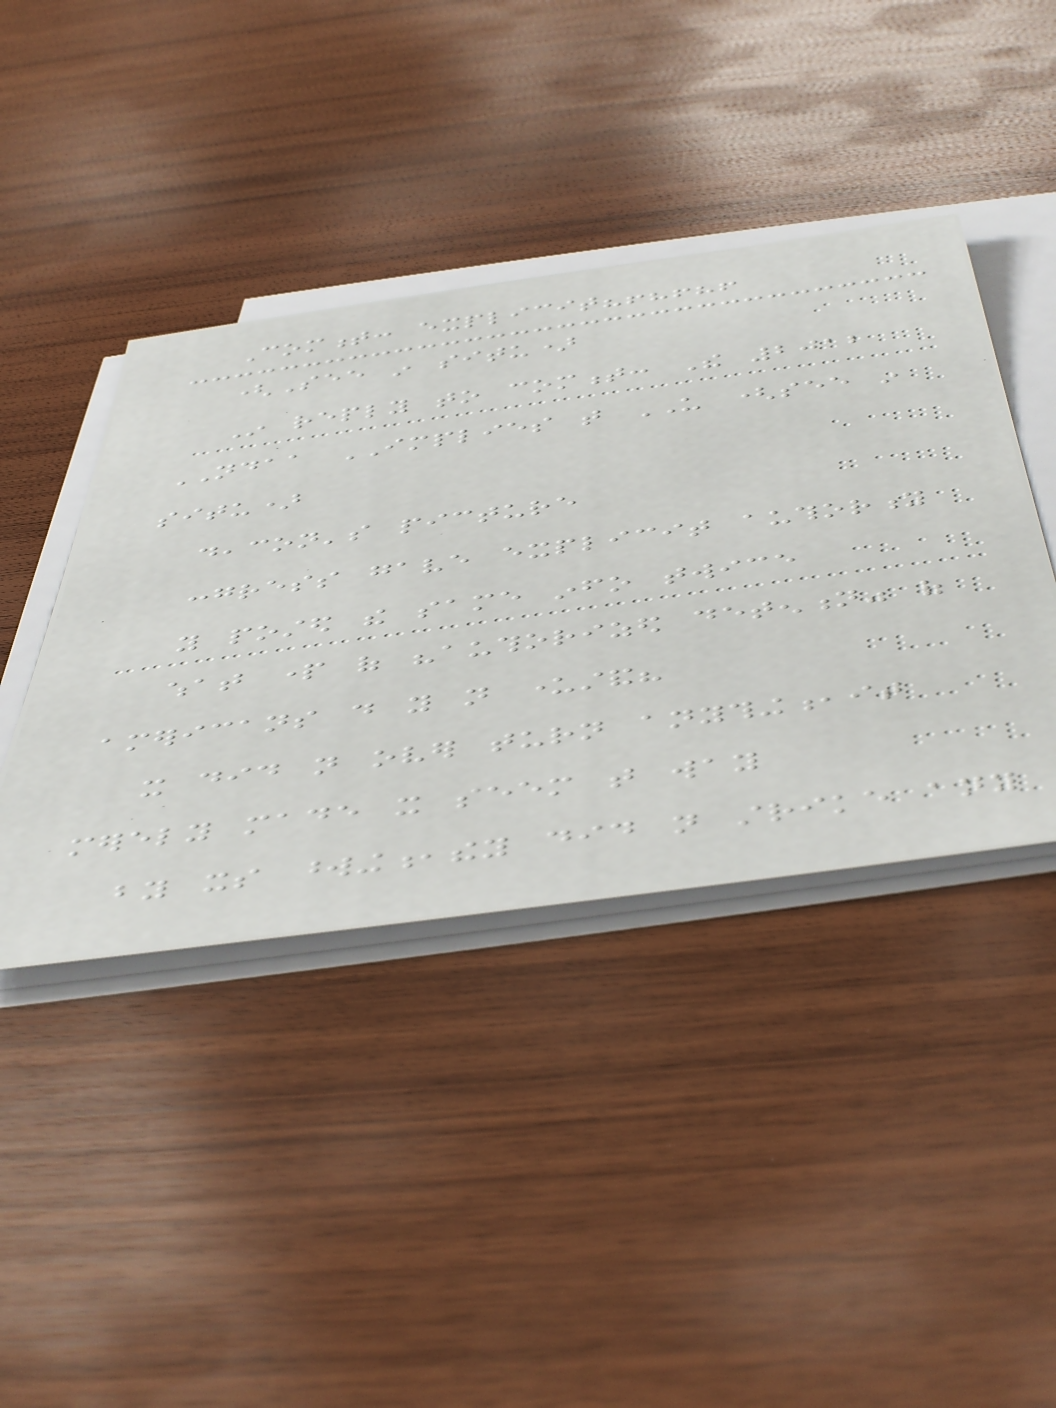Comment: explicit?!?!?!
(See in situ)
In reply to comment: The 2012
NDAA IMPLIES that US (see in
situ)
deacon's picture
congress gave explicit authority
you posted the same info twice
what part of "authorized detention" of
americans do you not understand?
it did not over turn anything,it
merely made it seem that way
by its wording,they did not strike any
